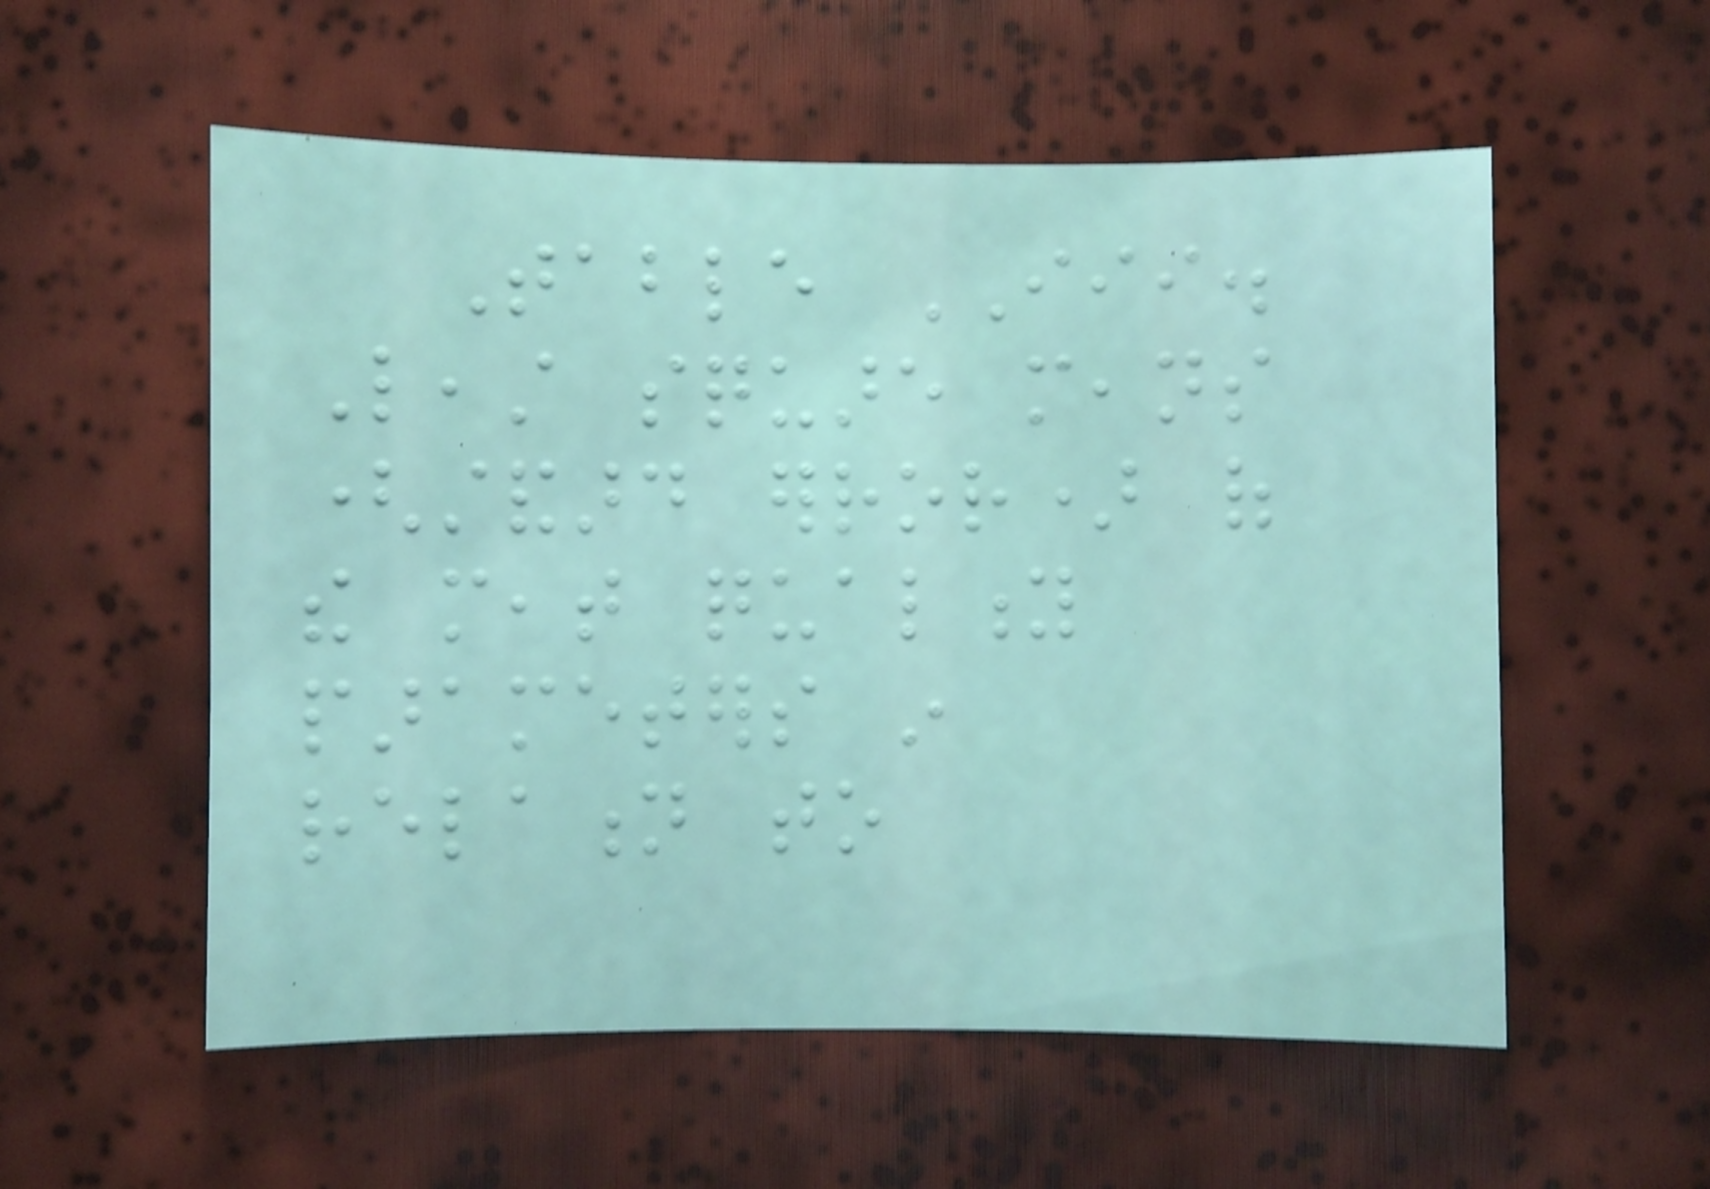Table III.
Least square means
(standard error) of
the meat quality
parameters in
relation to
